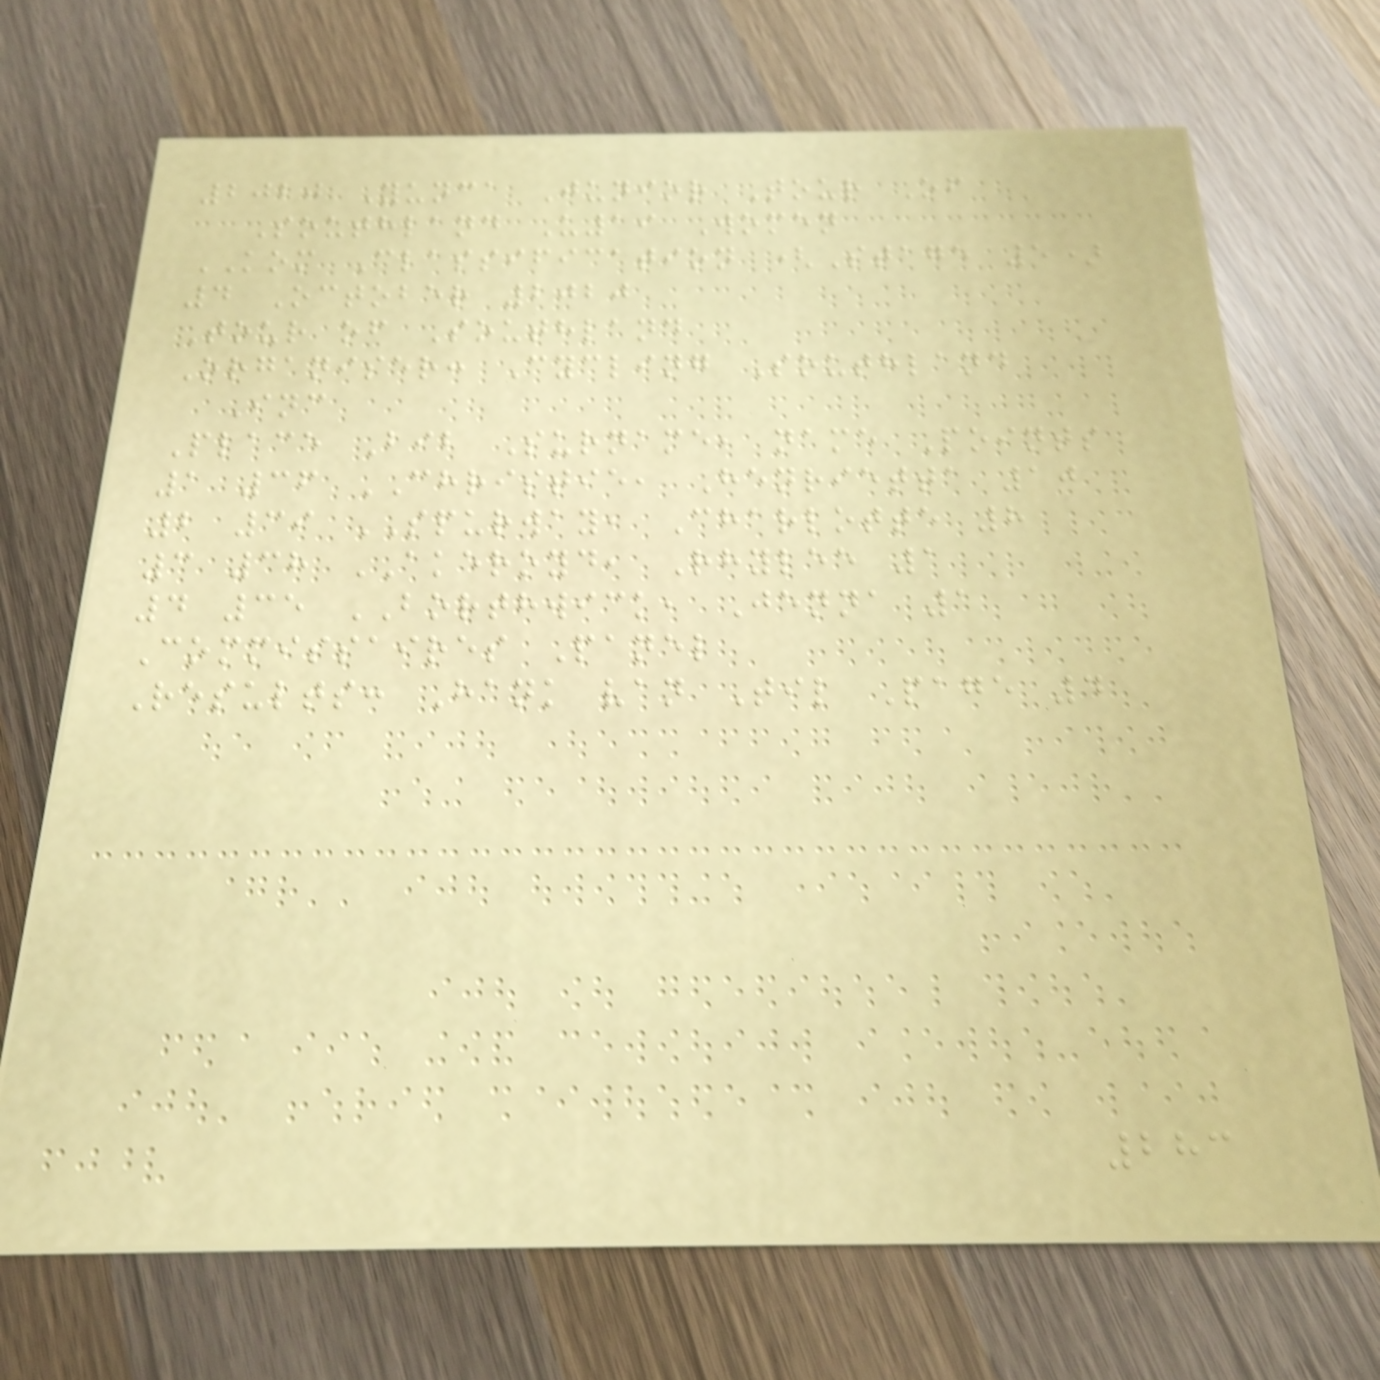2020 Yunca Junior Tour Of
Southland U19 Women
KOM Classification (Stage 5)
4 October 2020
Tour of Southland
Organiser: Cycling Southland
Inc
Place Bib Surname, name Points
1 36 CHRISTIE, Henrietta 10
2 39 SPURWAY, Charlotte 8
3 38 AKEROYD, Rhylee 1
4 35 BORTHWICK, Jenna 1
Commissaires Panel
Results: Hank van Til Page 4
283
